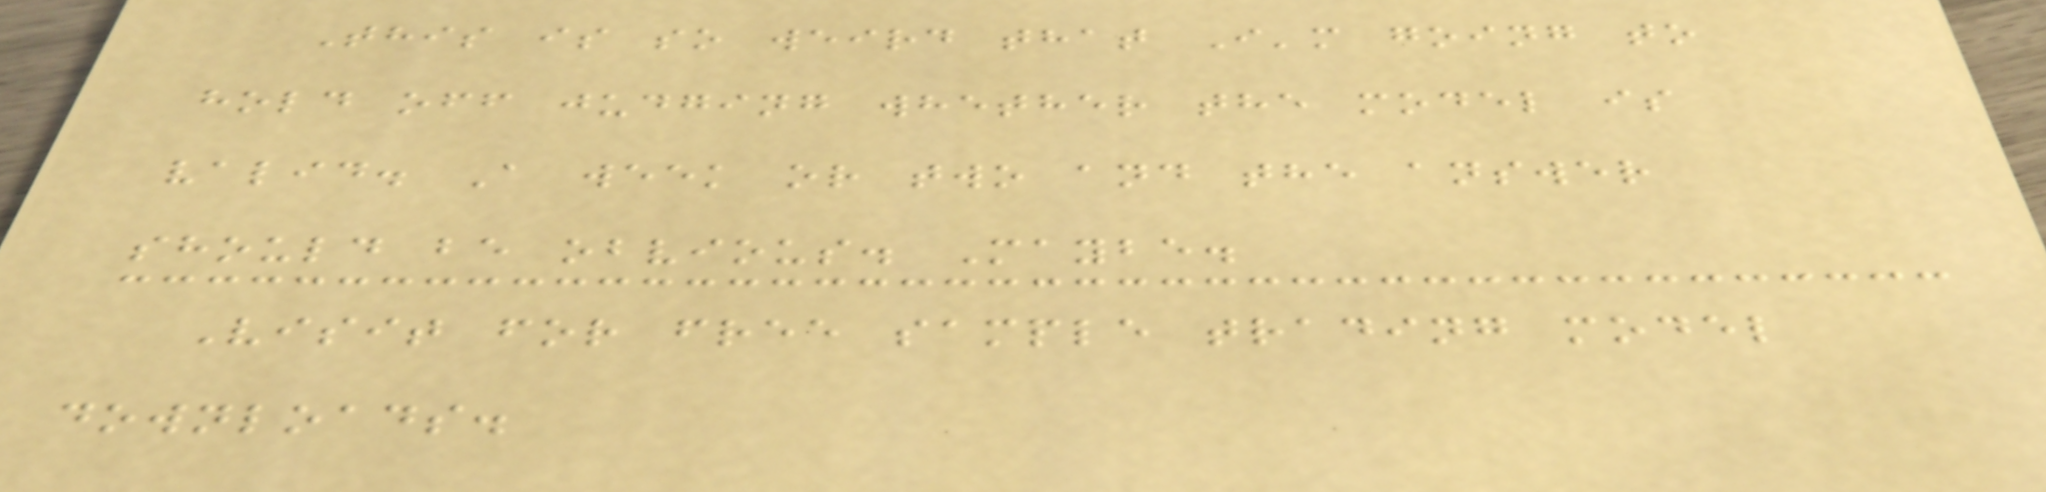This is so weird that I'm going to
hold off judging whether the model is
valid. A week or two and the answer
should be obvious. Maybe.
Visit for free sample trading model
downloads.
